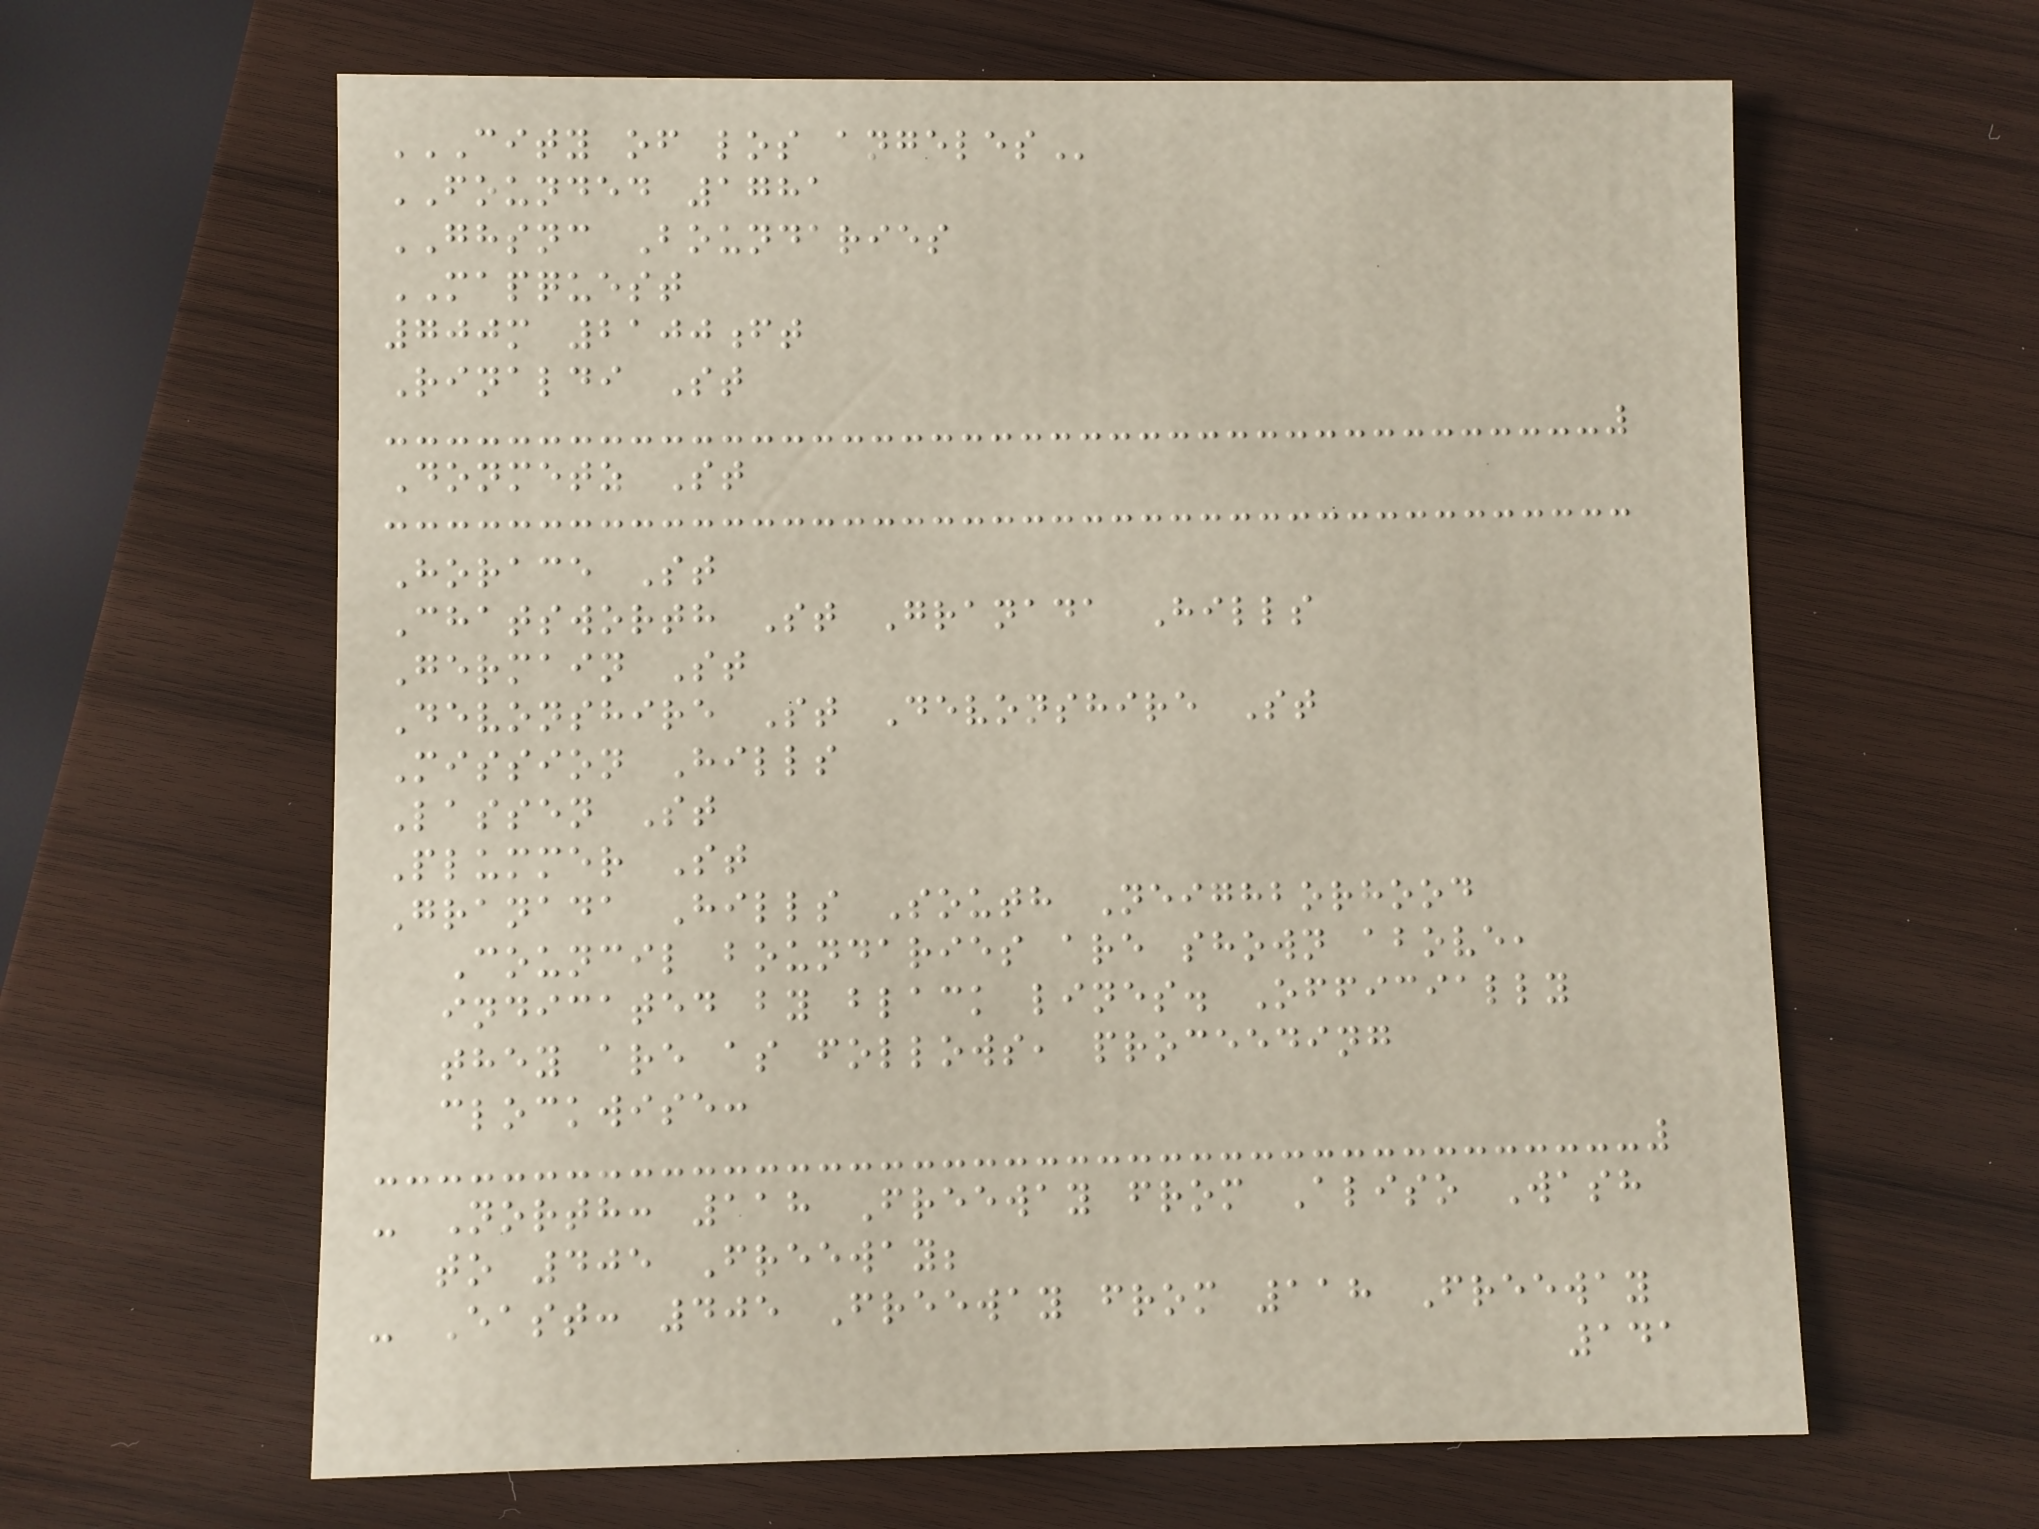CITY OF LOS ANGELES
FOUNDED 1781
GHSNC Boundaries
MAPQUEST
700m 2100ft
Rinaldi St
Donmetz St
Horace St
Chatsworth St Granada Hills
Germain St
Devonshire St Devonshire St
Mission Hills
Lassen St
Plummer St
Granada Hills South Neighborhood
Council boundaries are shown above,
indicated by black lines. Officially
they are as follows, proceeding
clockwise:
- North: 118 Freeway from Aliso Wash
to 405 Freeway;
- East: 405 Freeway from 118 Freeway
141
